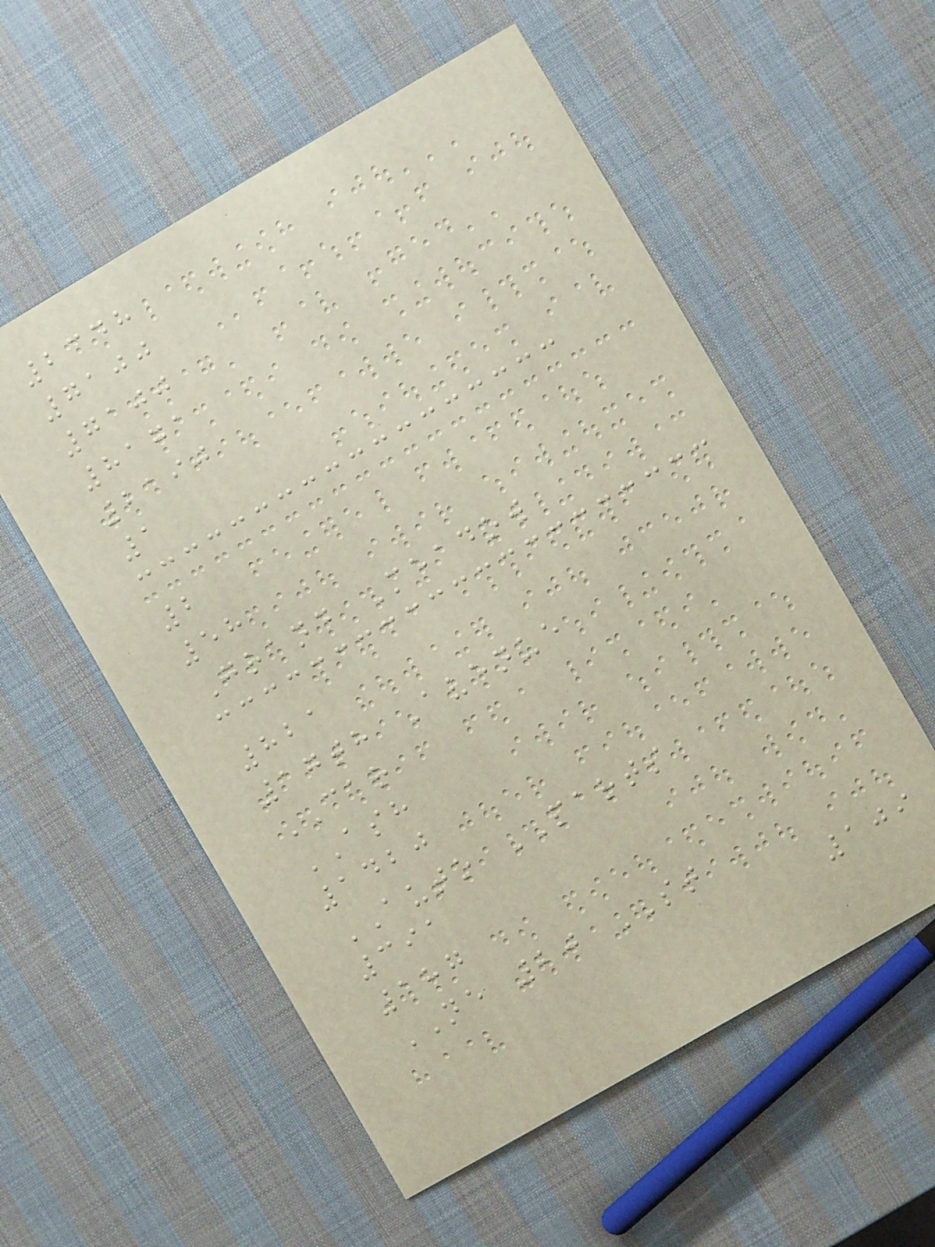2348
7100
7100
8171
2190
1
2
58
Grand Meadow
821
17th Avenue
CAR
ASH
1420
AUTO PARTS
391
187
NE 20 ST
109
